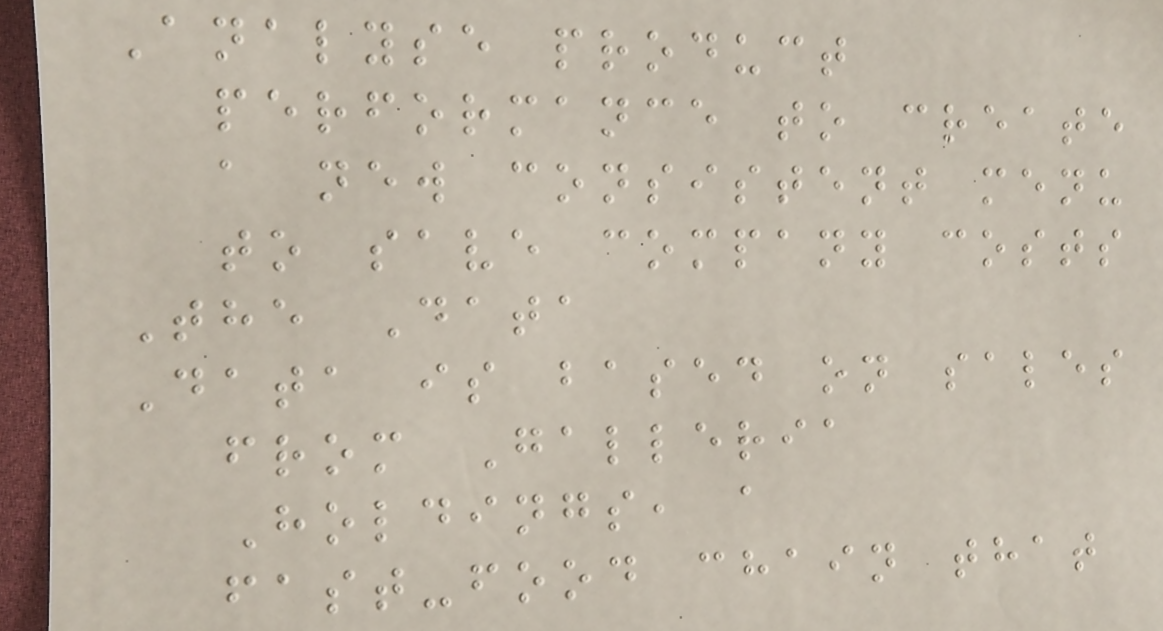Analyse product
performance to create
a new consistent menu
to save company costs
The Data
Data is based on sales
from Galleria
Holdings, a
fast-food chain that
